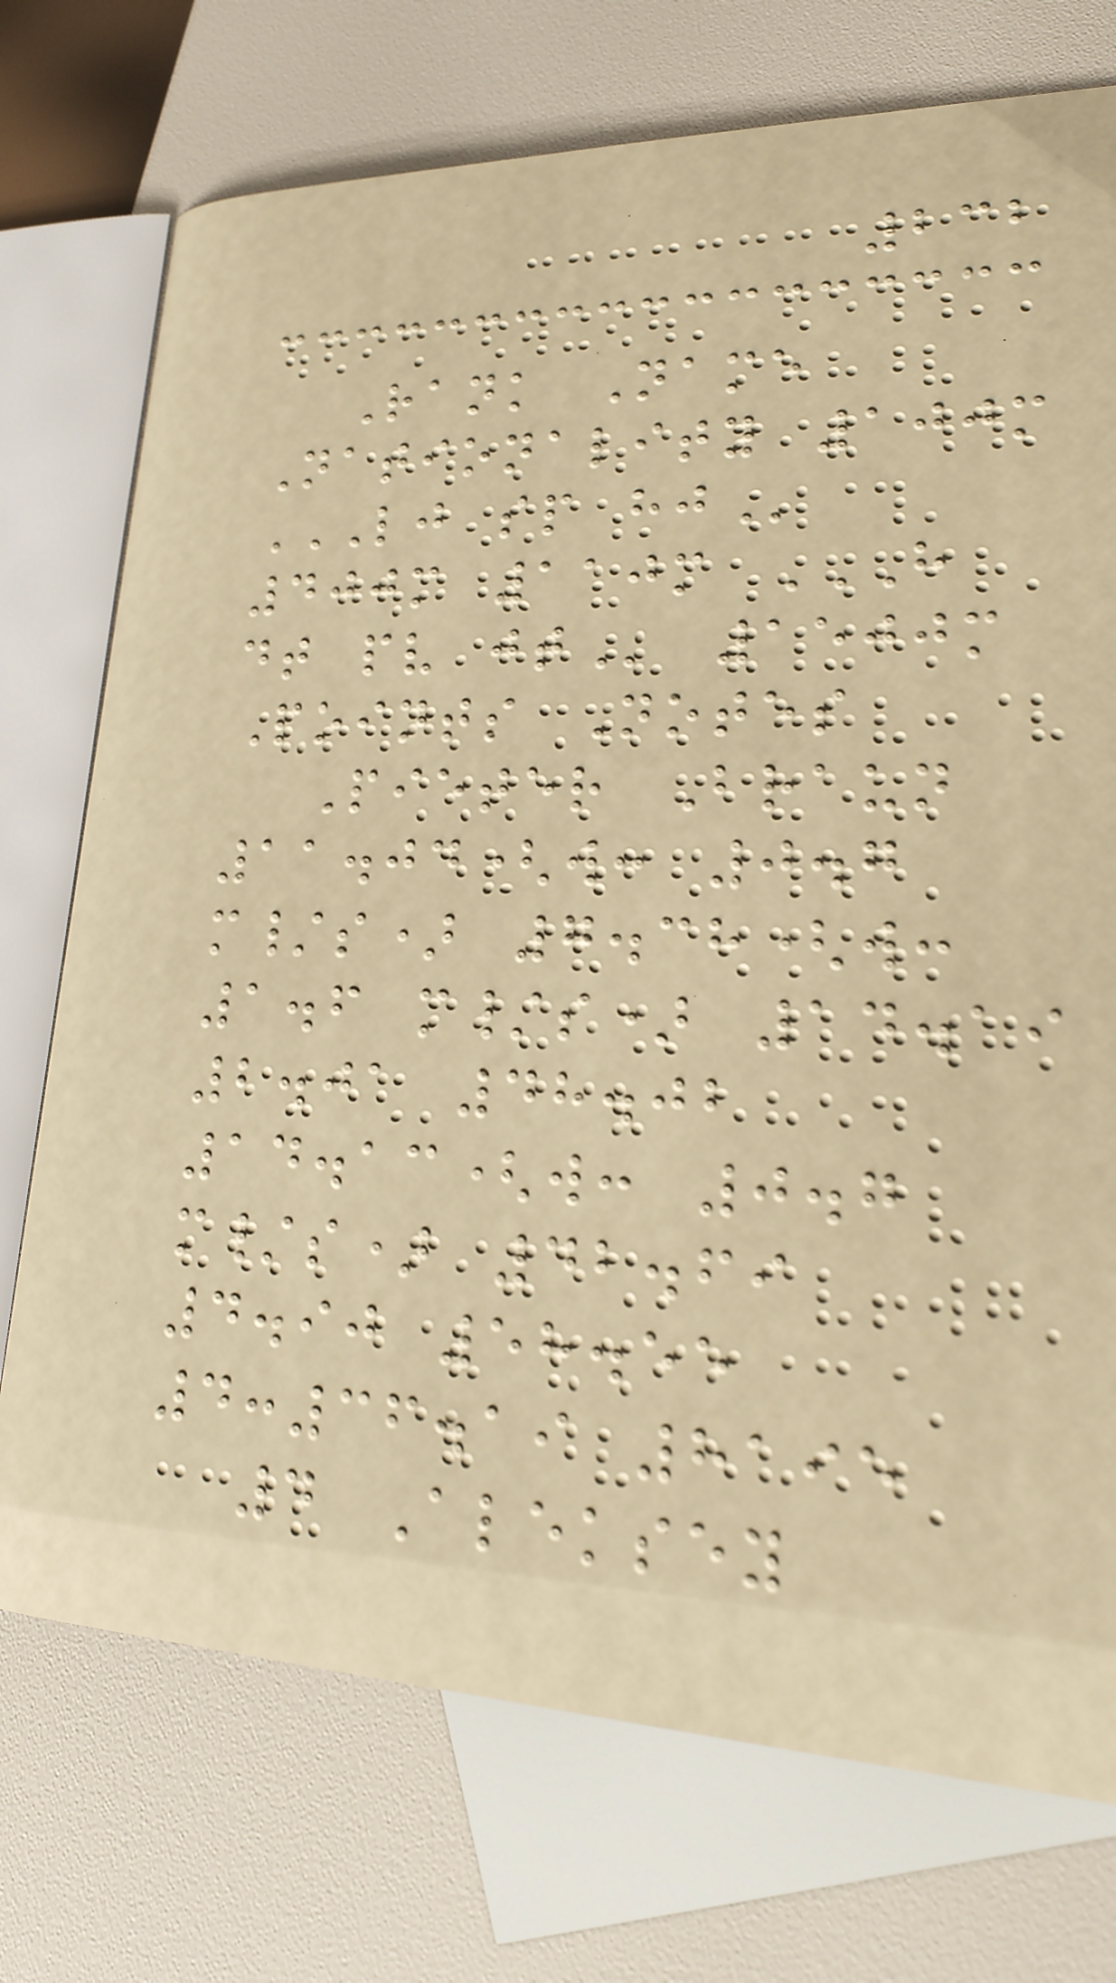232
Rank Name
Nationality 100m
LJ SP HJ
400m 110m H
DT PV JT 1500m
Points Notes
Pieter Braun
11.04(w: 0.7
m/s) 7.38(w:
1.6 m/s) 14.19
2.01 48.02
14.13(w: 0.7
m/s) 42.69
4.90 58.55
4:36.19 8195
4 Aleksey
